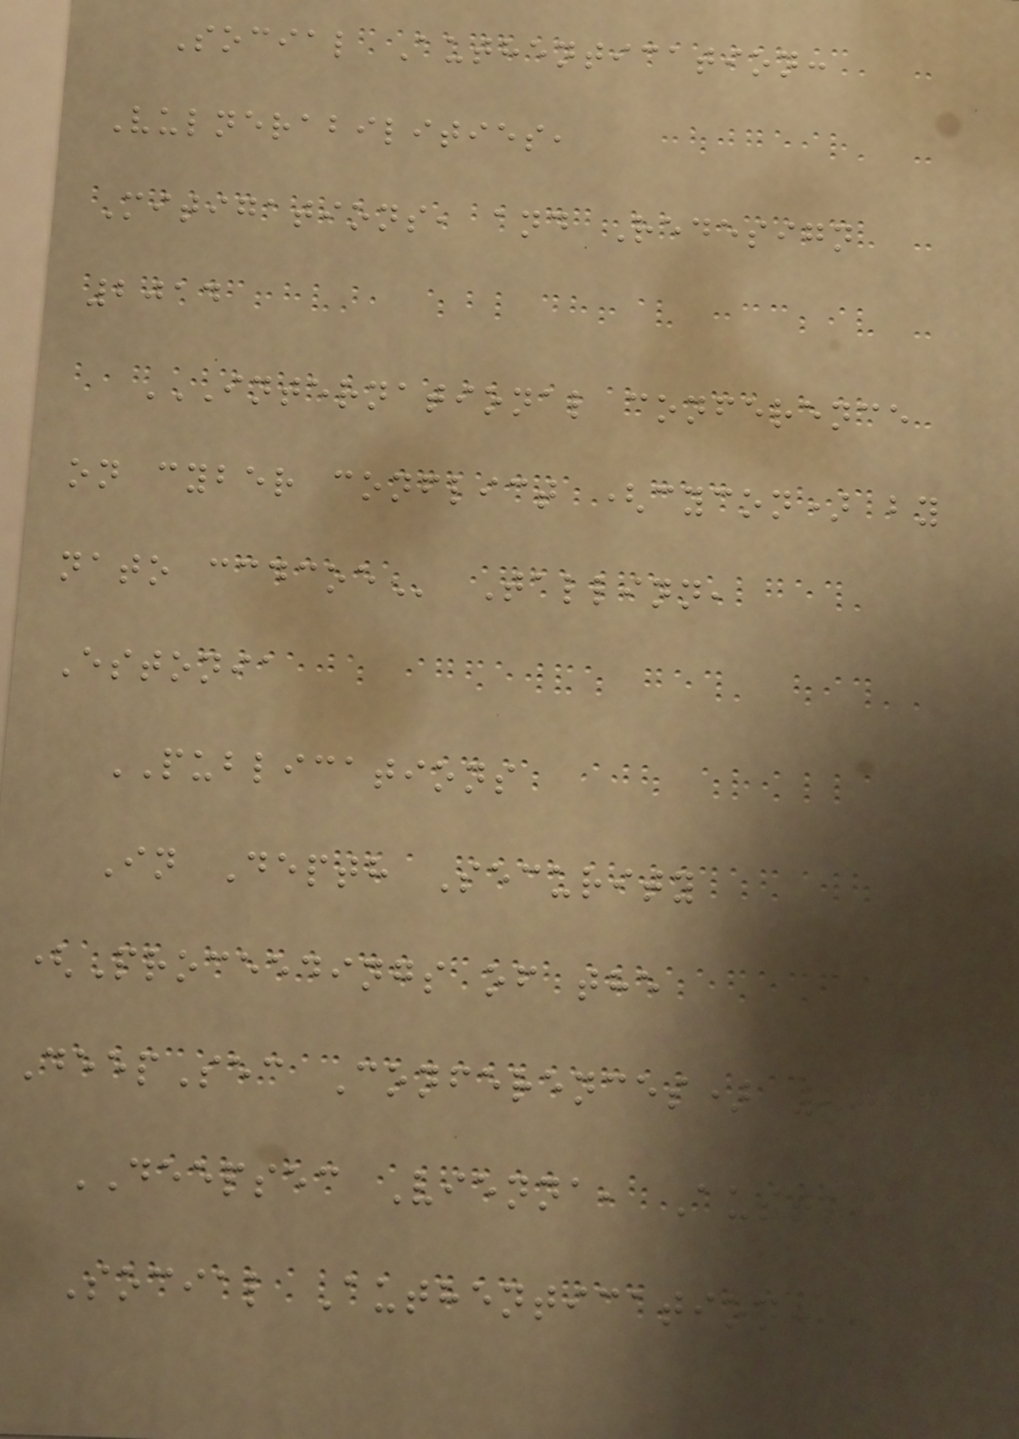Social Authentication:
Vulnerabilities,
Mitigations, and Redesign
2014
INTERNATIONAL CONFERENCE
ON CYBER CONFLICT (CYCON) BY
NATO CCDCOE Tallinn,
Estonia
PUBLICATIONS
In Depth Security
(Proceedings of the
DeepSec Conferences) 2016
DEEPSEC Vienna, Austria
Social Authentication:
